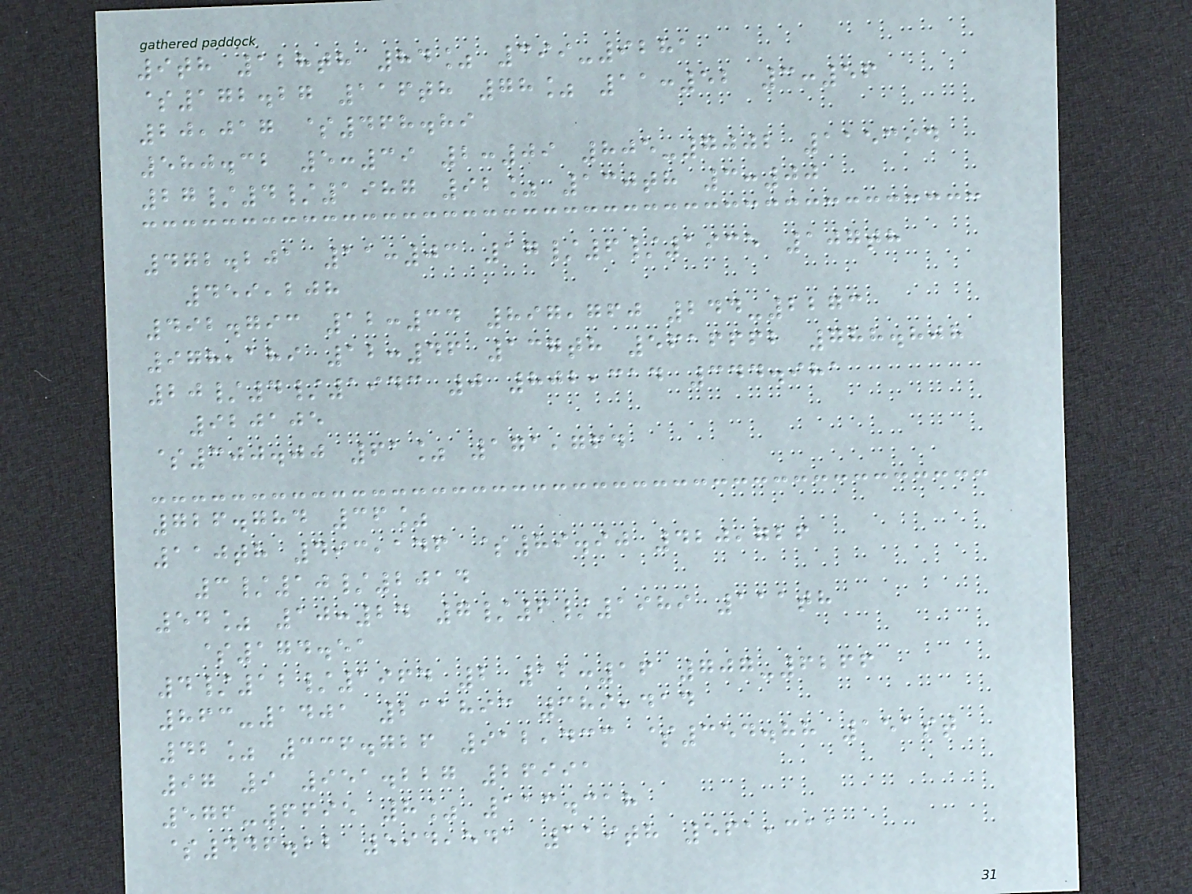9th 128th 84% 399-9281
$172.27 116th 78% 11:52 3:56
20,017 $468.89
580.32 5:39 2:09 805-7002 115394
27/4/1987 92% 130th 3:00
472.201 11:03 17/6/1935 107th
459,208
492.793 12:34 897,760 244-2273
978,189 12:46 137th 5616662 788.808
20/4/1943 0 802,314 344.981
920105
$300.00 61% 171,764
726.784 36%
110th 493,146 $89.90 420,726
3/10/2014
54% 10:24 7/6/1989 111th
$174.51
4/12/1964 2 12:16 707-6266
863-1401 211893 389,414
42% 336.726 912,433 $354.88 151st
97 9 951.227 26991
576-6695 8% 113.318
$446.22 594,541 119th 561,311
